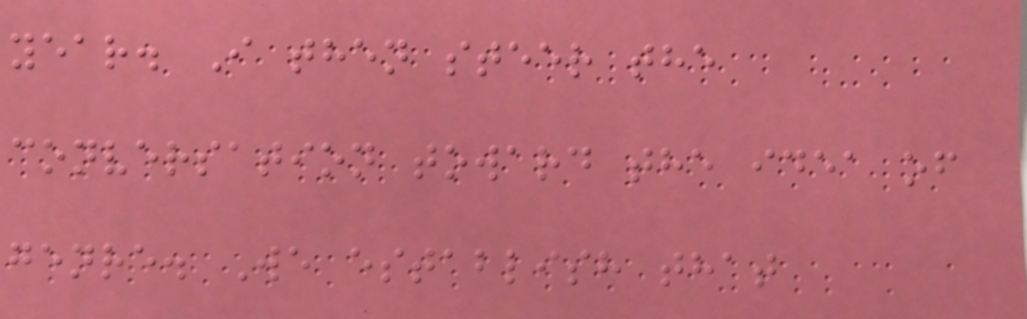year. I then steer the
conversation toward the idea of
genre. We establish that
